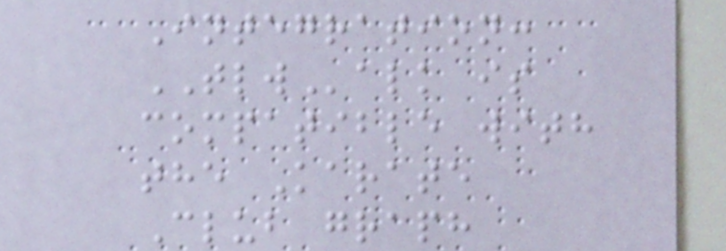Integration:
TLWalk is
compatible with
the Karate
Club graph
